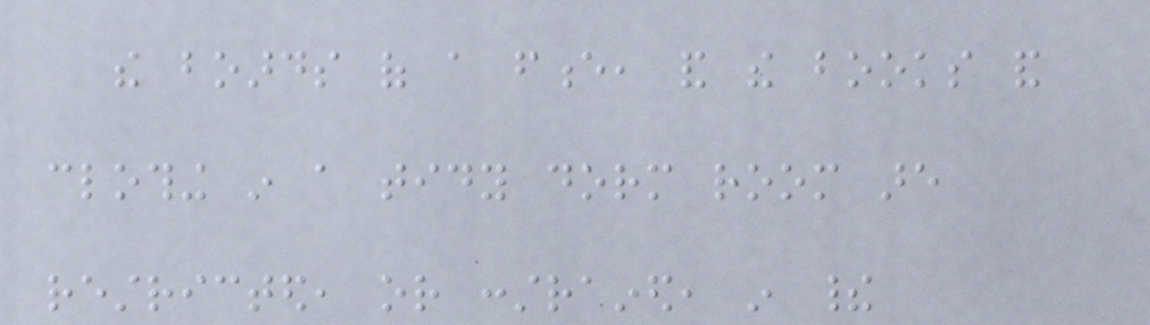the boards of a fence, and the books and
clothing in a tidy dorm room are
restricted, or constrained, in their
